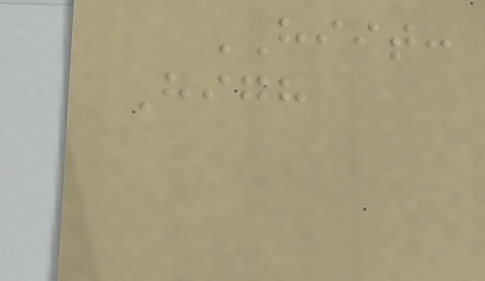HIIT:
High
